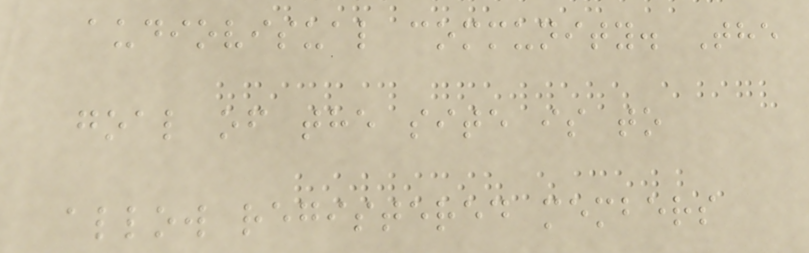audiovisual community. The
goal of the site is to
allow registered members
